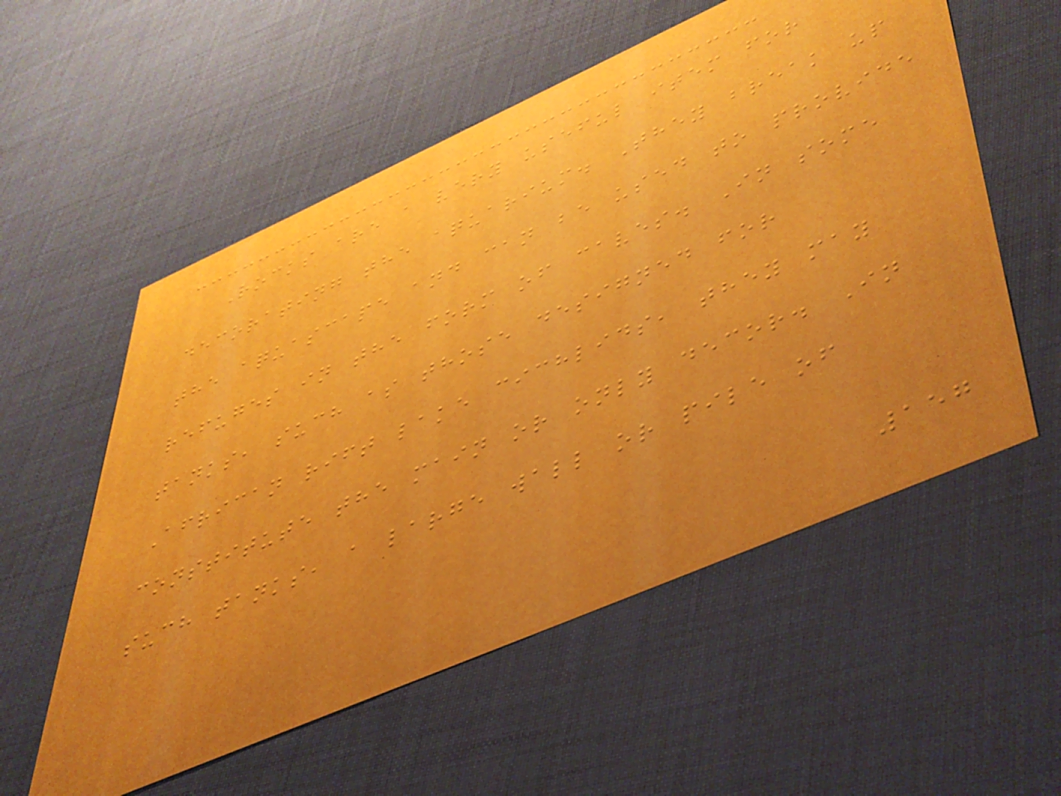Rocks are a very useful item for
decorating the aquarium. They break up
the aquascape and can be used to provide
refuges in the form of caves. In some
tanks, such as those designed for
African rift lake cichlids, they may
constitute the main or only decor. In
such tanks, a large wall or pile of
157
